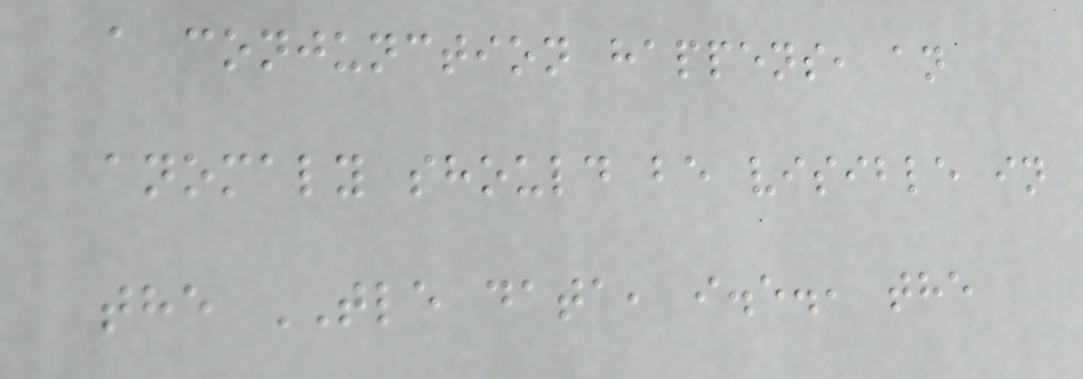a conjunction happens, an
anomaly should be visible in
the TLE data, i.e., the
